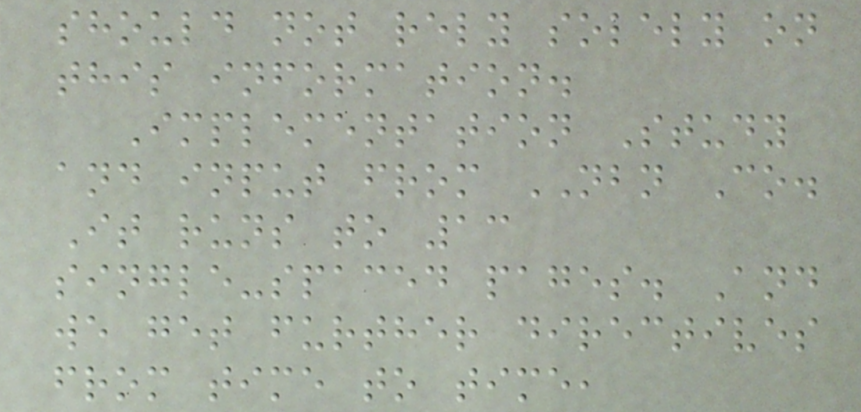should not rely solely on
this information.
Implementation Study
and input from NBN Co.
It runs to 13
single-spaced pages. And
we get further directives
from time to time,
